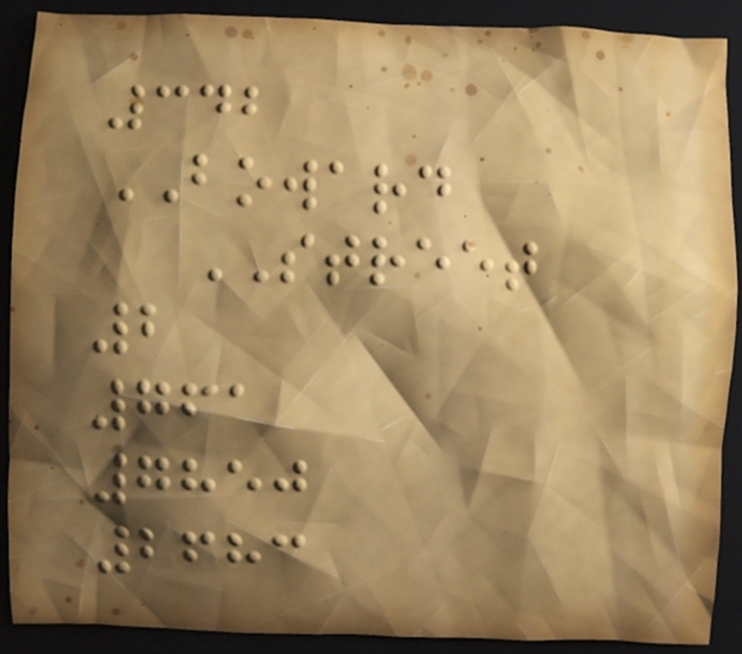342
BOWARD
STREET
2
761
7850
2683
